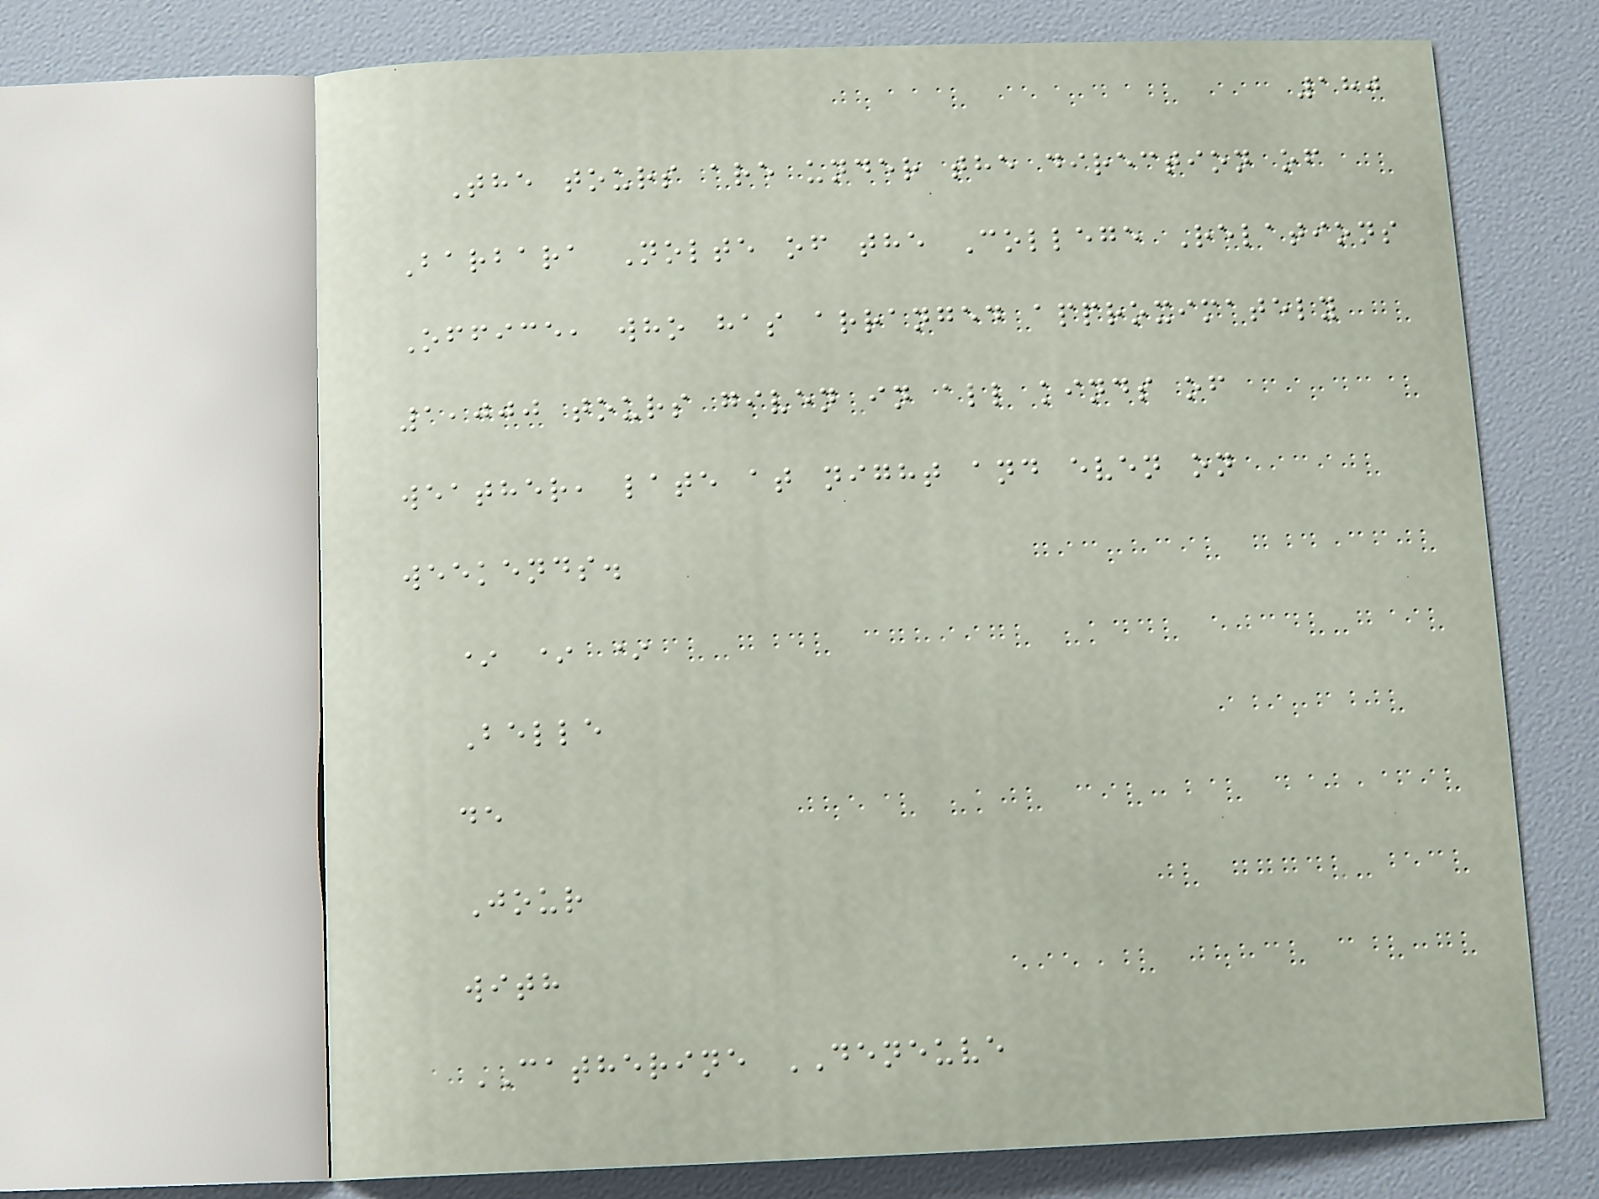180
The tours are under the direction of
Barbara Nolte of the College Relations
Office, who has arranged approximately
1,000 tours given in all kinds of
weather, late at night and even on
weekends.
* * *
Belle
de
Jour
with
CATHERINE DENEUVE
